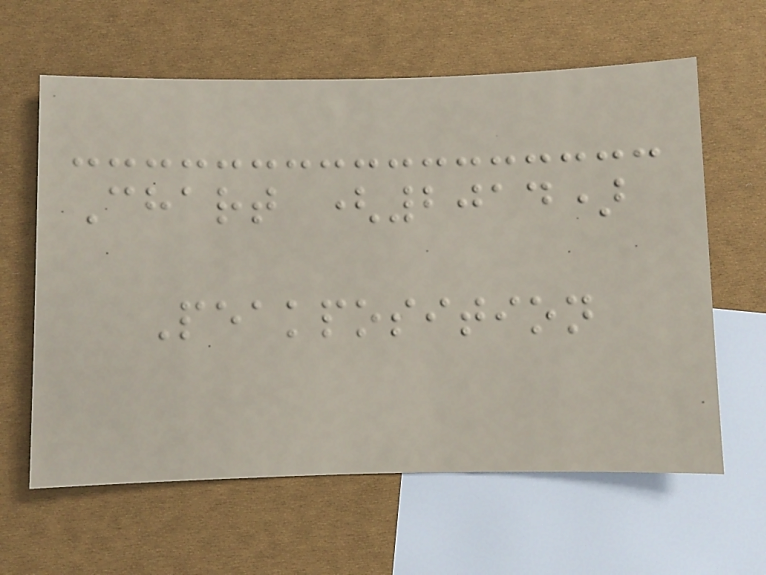Chart (2014)
Peakposition
